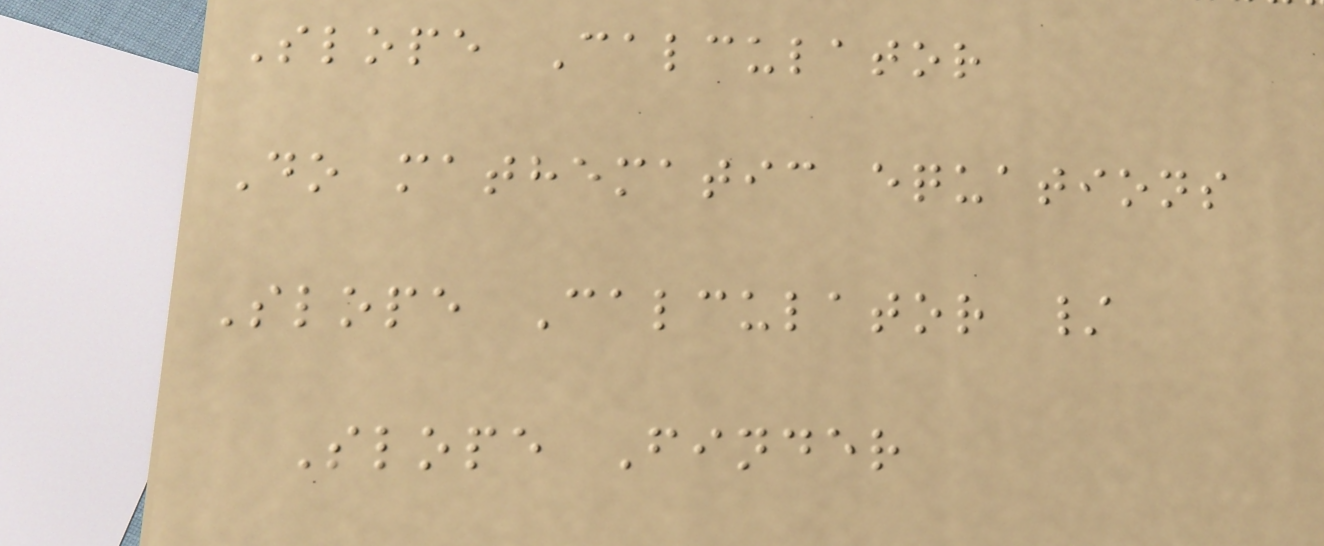Slope Calculator
Do mathematic equations
Slope Calculator /
Slope Finder
